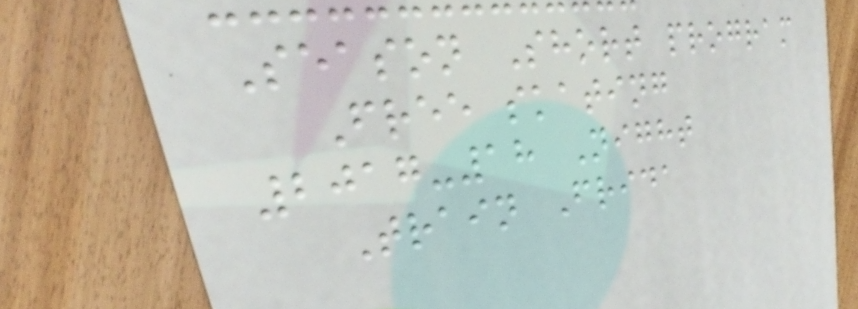Season Short program
Free skating
2017-18 Night
Train Frida
